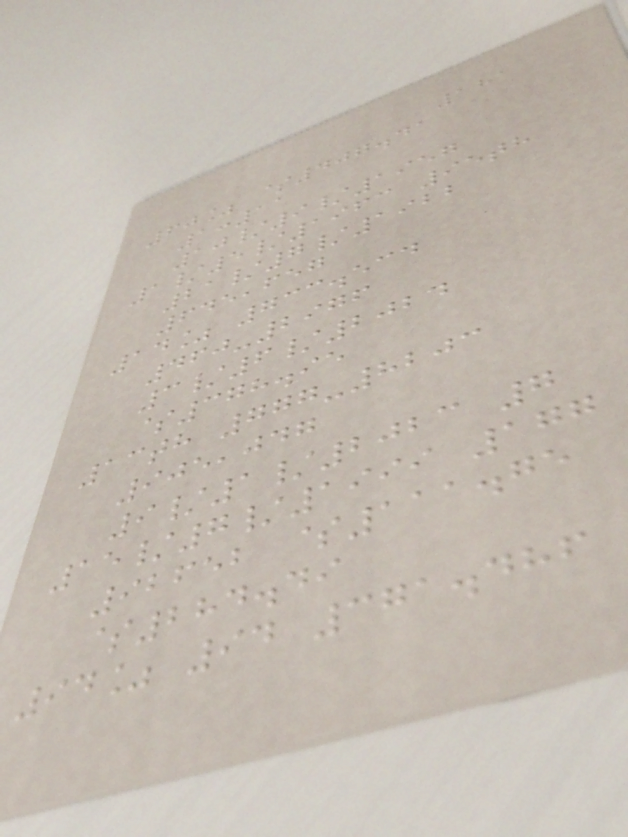181
60% $407.41
1:11
10/9/1957
1/5/1963 95th
21/7/1922
645,657
14% 733.534
460-2976
3/6/2024
$378.95
13th 777-8203
905,047
9/1/2023 7
15/7/1999 177
92652 $111.75
$284.49
94% 94 371.486
